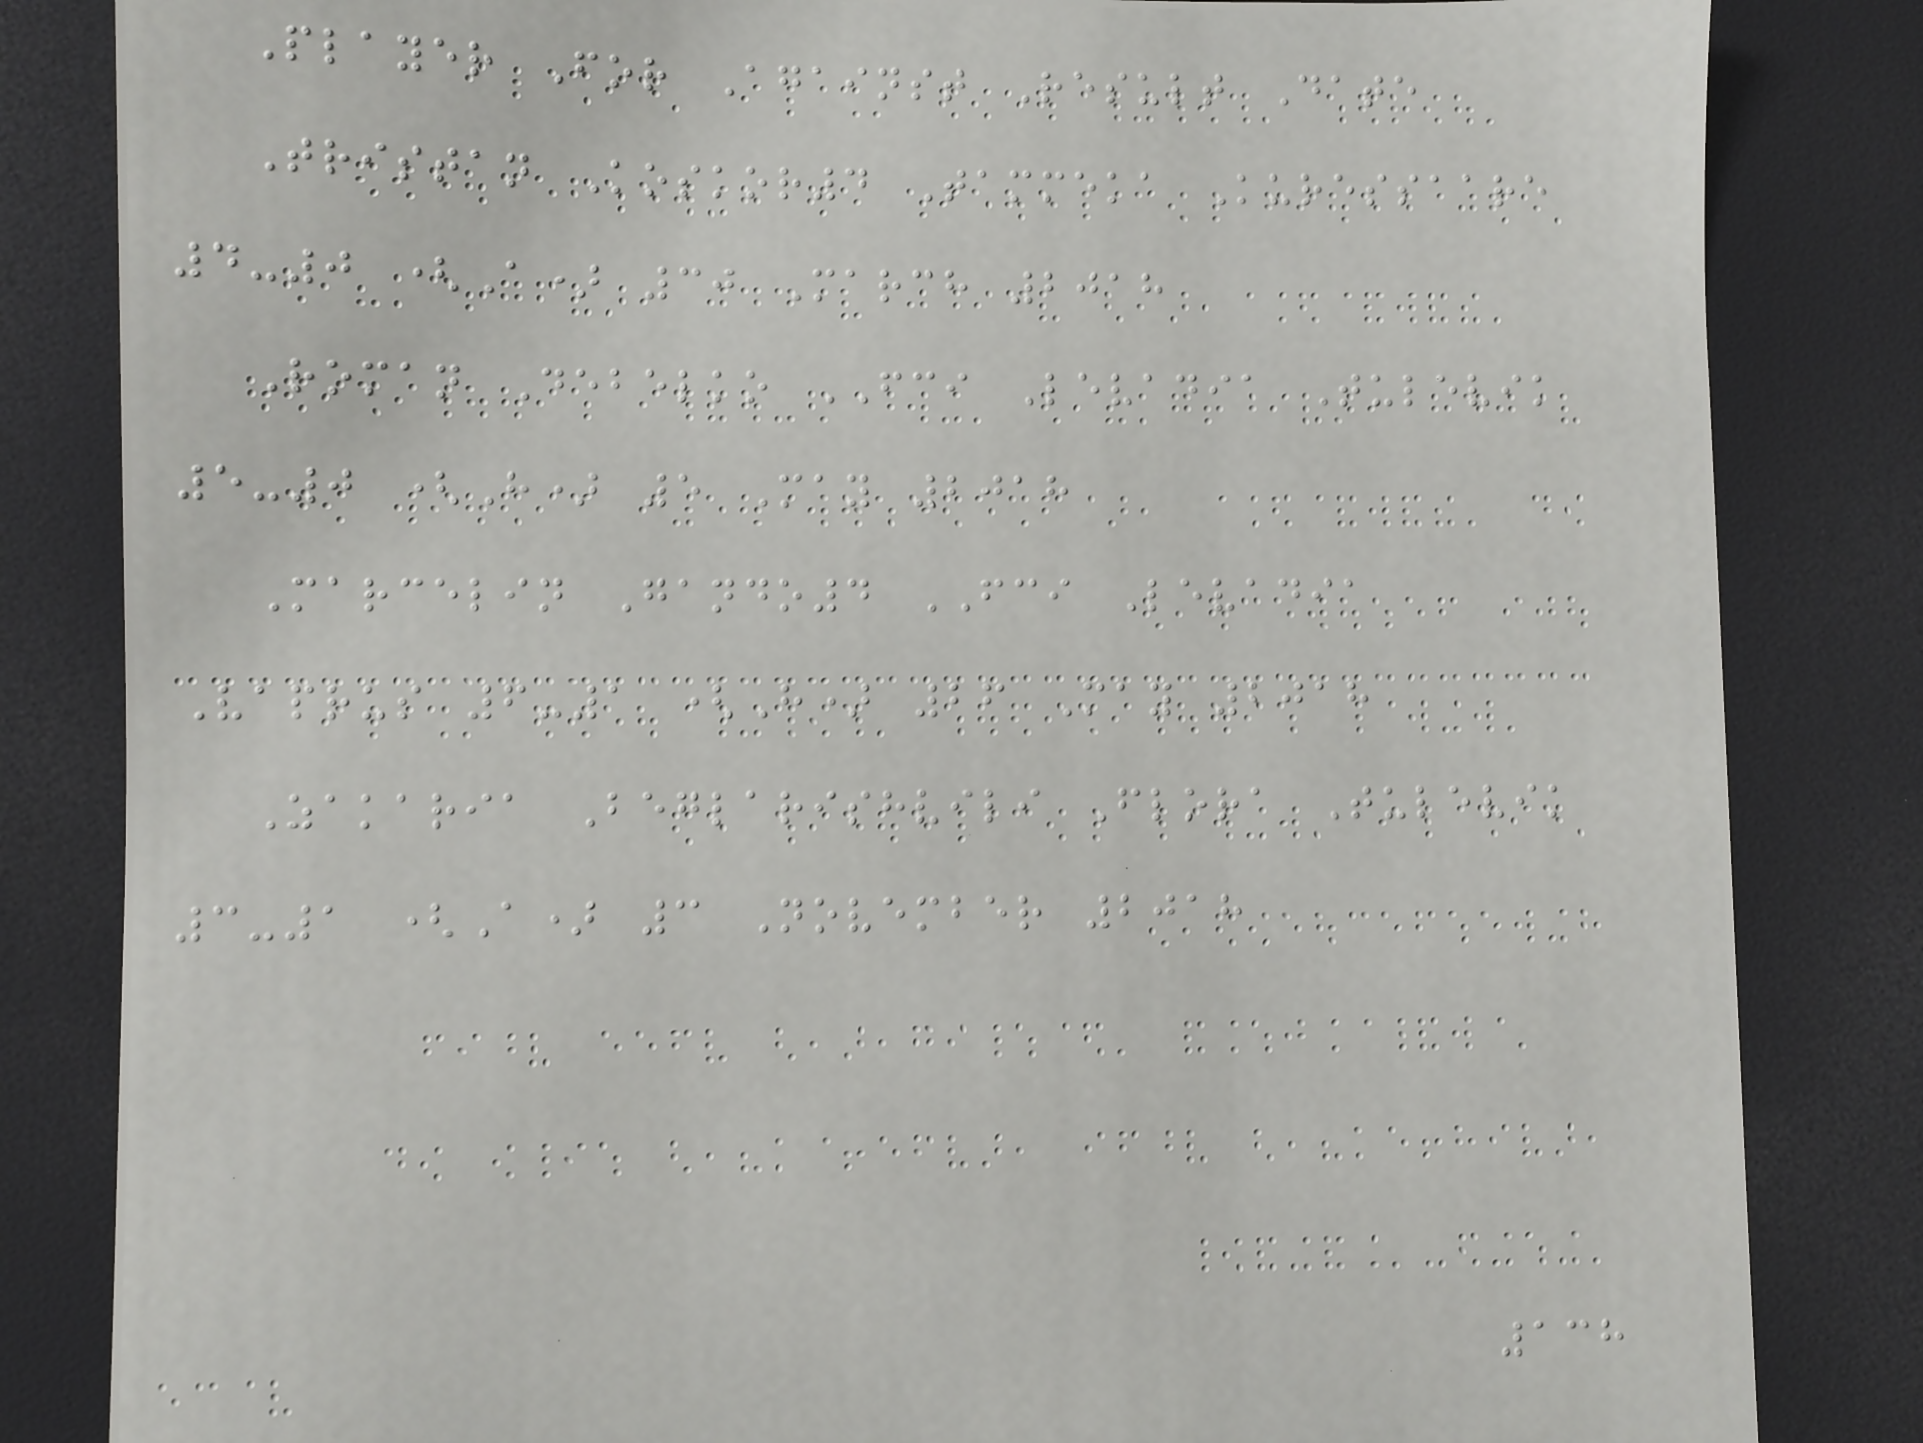Player For Against Result Date
Tristan Koskor4 Tammeka Kuressaare
4-0 (A) 30 March 2018
Roman Debelko FCI Levadia Tulevik
5-0 (H) 5 May 2018
Marcelin Gando4 FCI Levadia
Vaprus 6-1 (H) 26 May 2018
Zakaria Beglarishvili Flora Tulevik
3-1 (A) 3 November 2018
138
